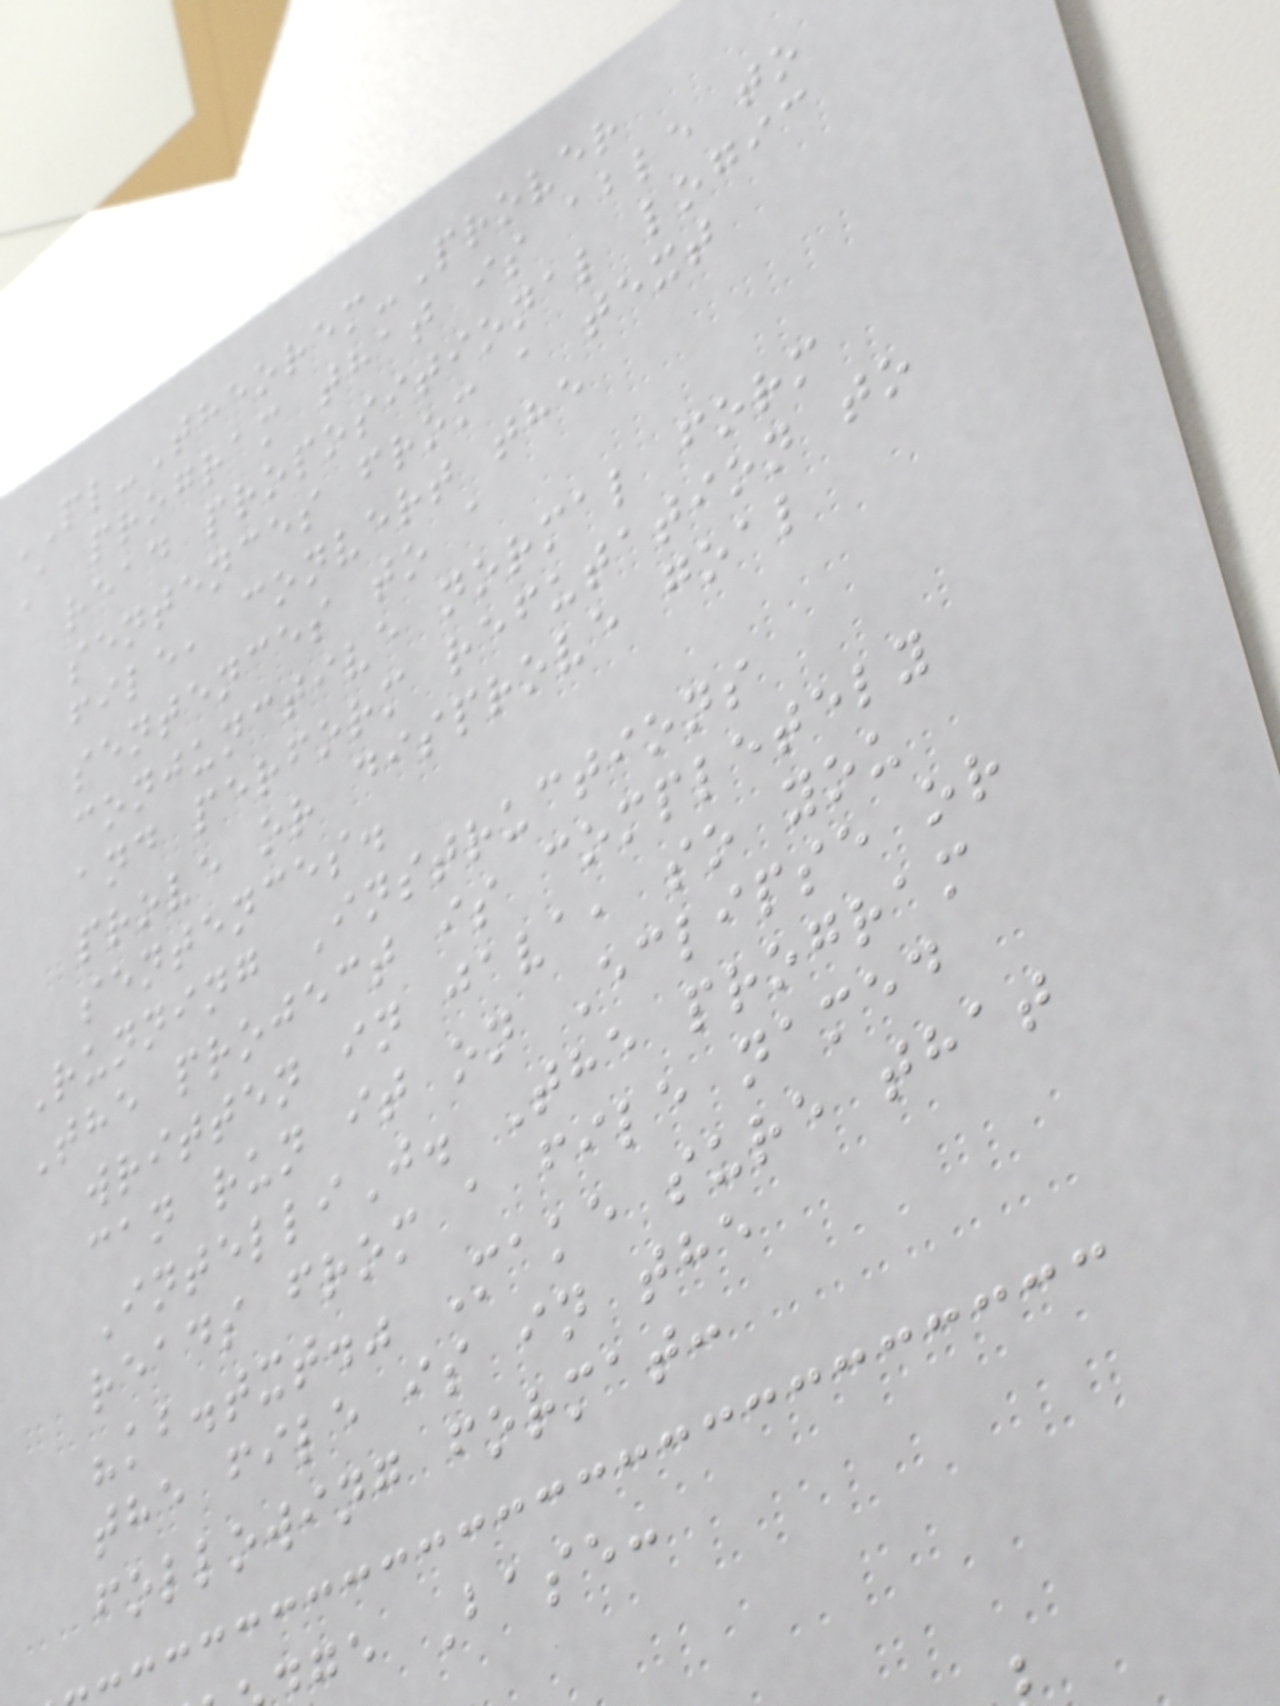PL-Theorem-Prover
A program that is able to
read propositional logic
sentences from a text
file, convert the
sentences to a
conjunctive normal form
and perform refutation to
prove or disprove goal
sentences.
Running Instructions
The project is completely
written in java, so you
can run it on Eclipse or
IntelliJ. The program
reads from a file named
"kb.txt." Make sure that
the file is in the
following format:
ge Base:
